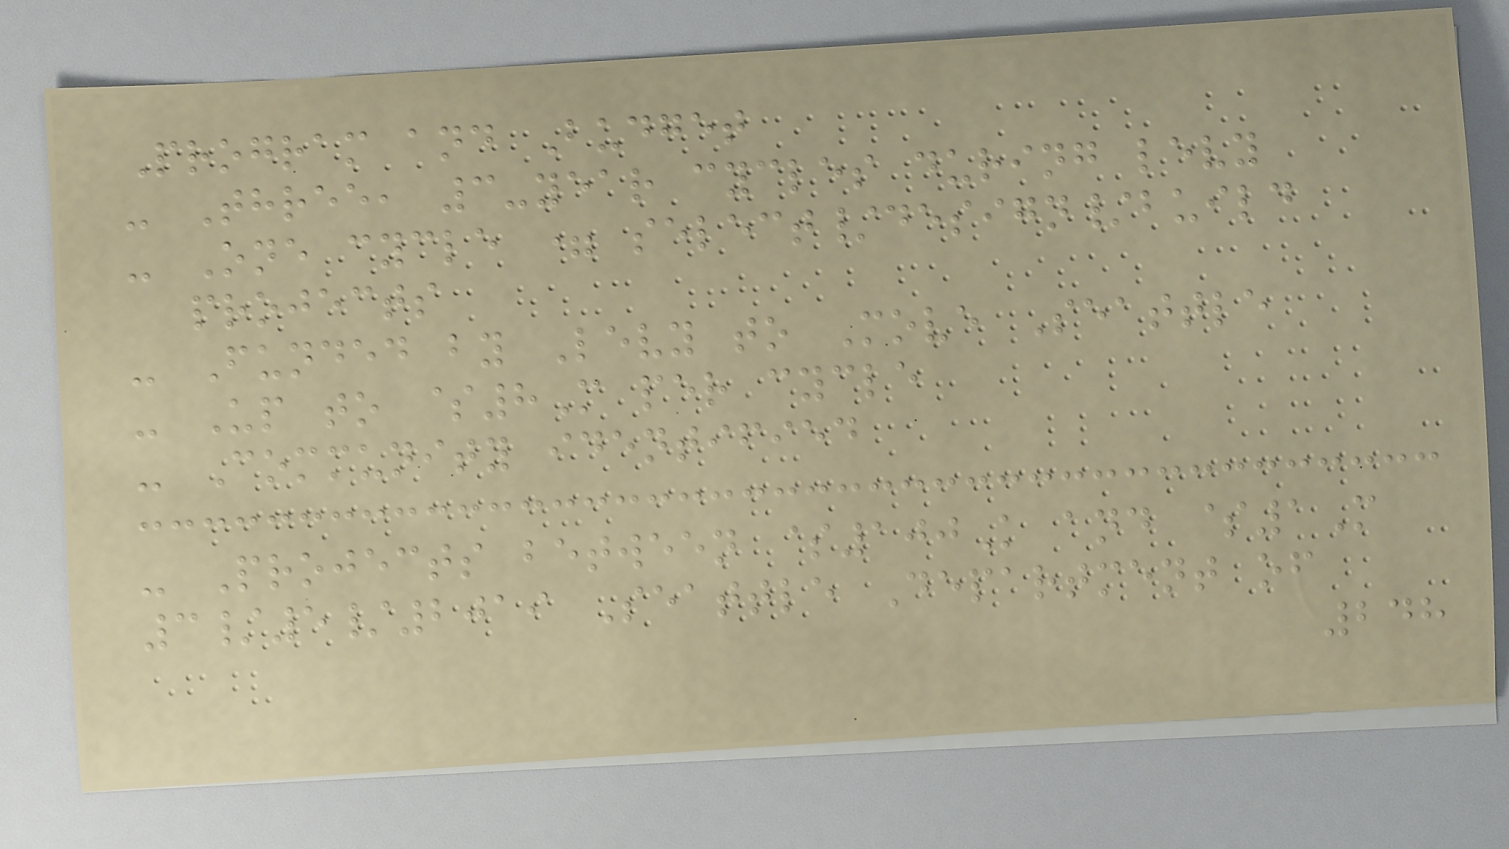Program and Budget
- Three, 3-year cycles during levy
- One cycle = select/design/build
projects
- Funded by Levy to Move Seattle
- Up to $8M per cycle
- Community identified
- Projects between $100K and $1M
3/5/2019 Seattle Department of
248
